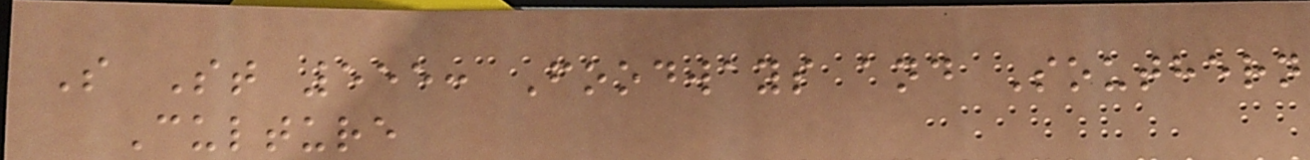S St 555: Foodways and Southern
Culture
